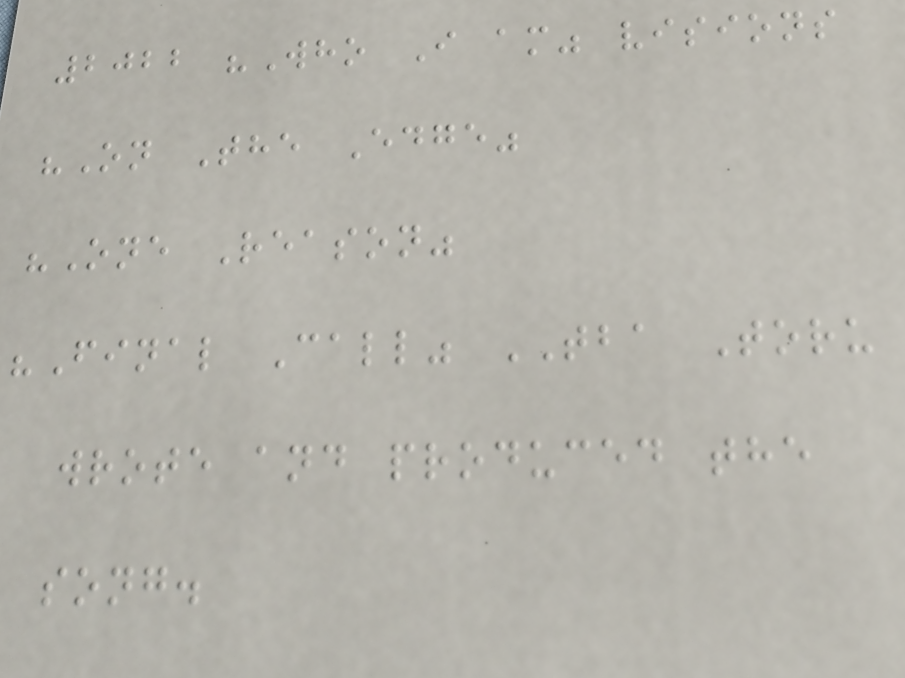2022 "Who I am" visions
"On The Edge"
"One Reason"
"Final Call" TBA Toru
wrote and produced the
song.
